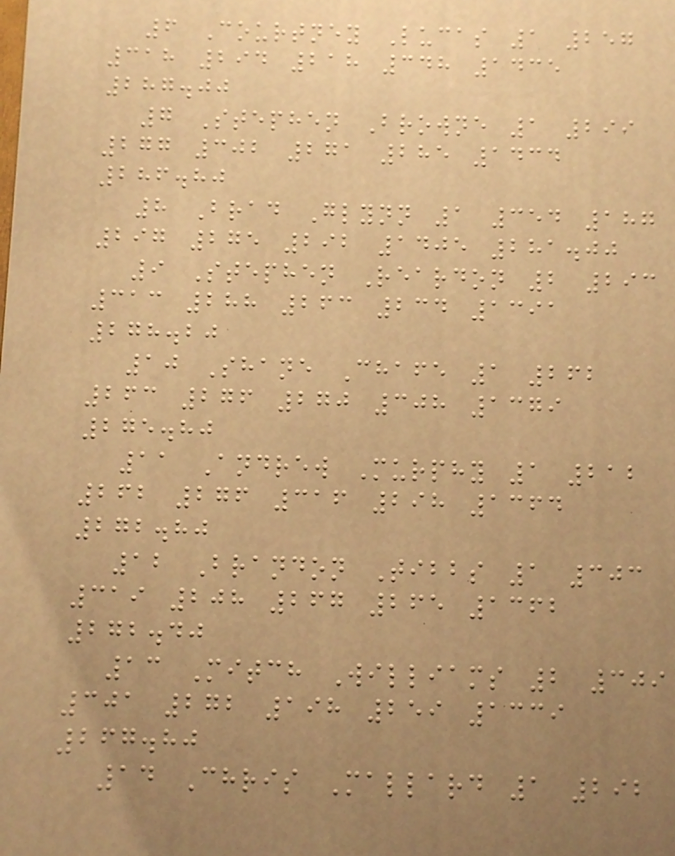6 Courtney Lucas 1 257
318 294 218 348 1435
287.00
7 Stephen Browne 1 299
277 302 271 285 1434
286.80
8 Brad Glynn 1 354 187
297 275 292 1405 281.00
9 Stephen Reardon 2 293
313 288 263 234 1391
278.20
10 Shane Chafe 1 262
263 276 270 308 1379
275.80
11 Andrew Murphy 1 212
262 276 316 298 1364
272.80
12 Brandon Tibbs 1 303
319 208 267 265 1362
272.40
13 Mitch Williams 2 309
301 272 198 259 1339
267.80
14 Chris Mallard 1 292
